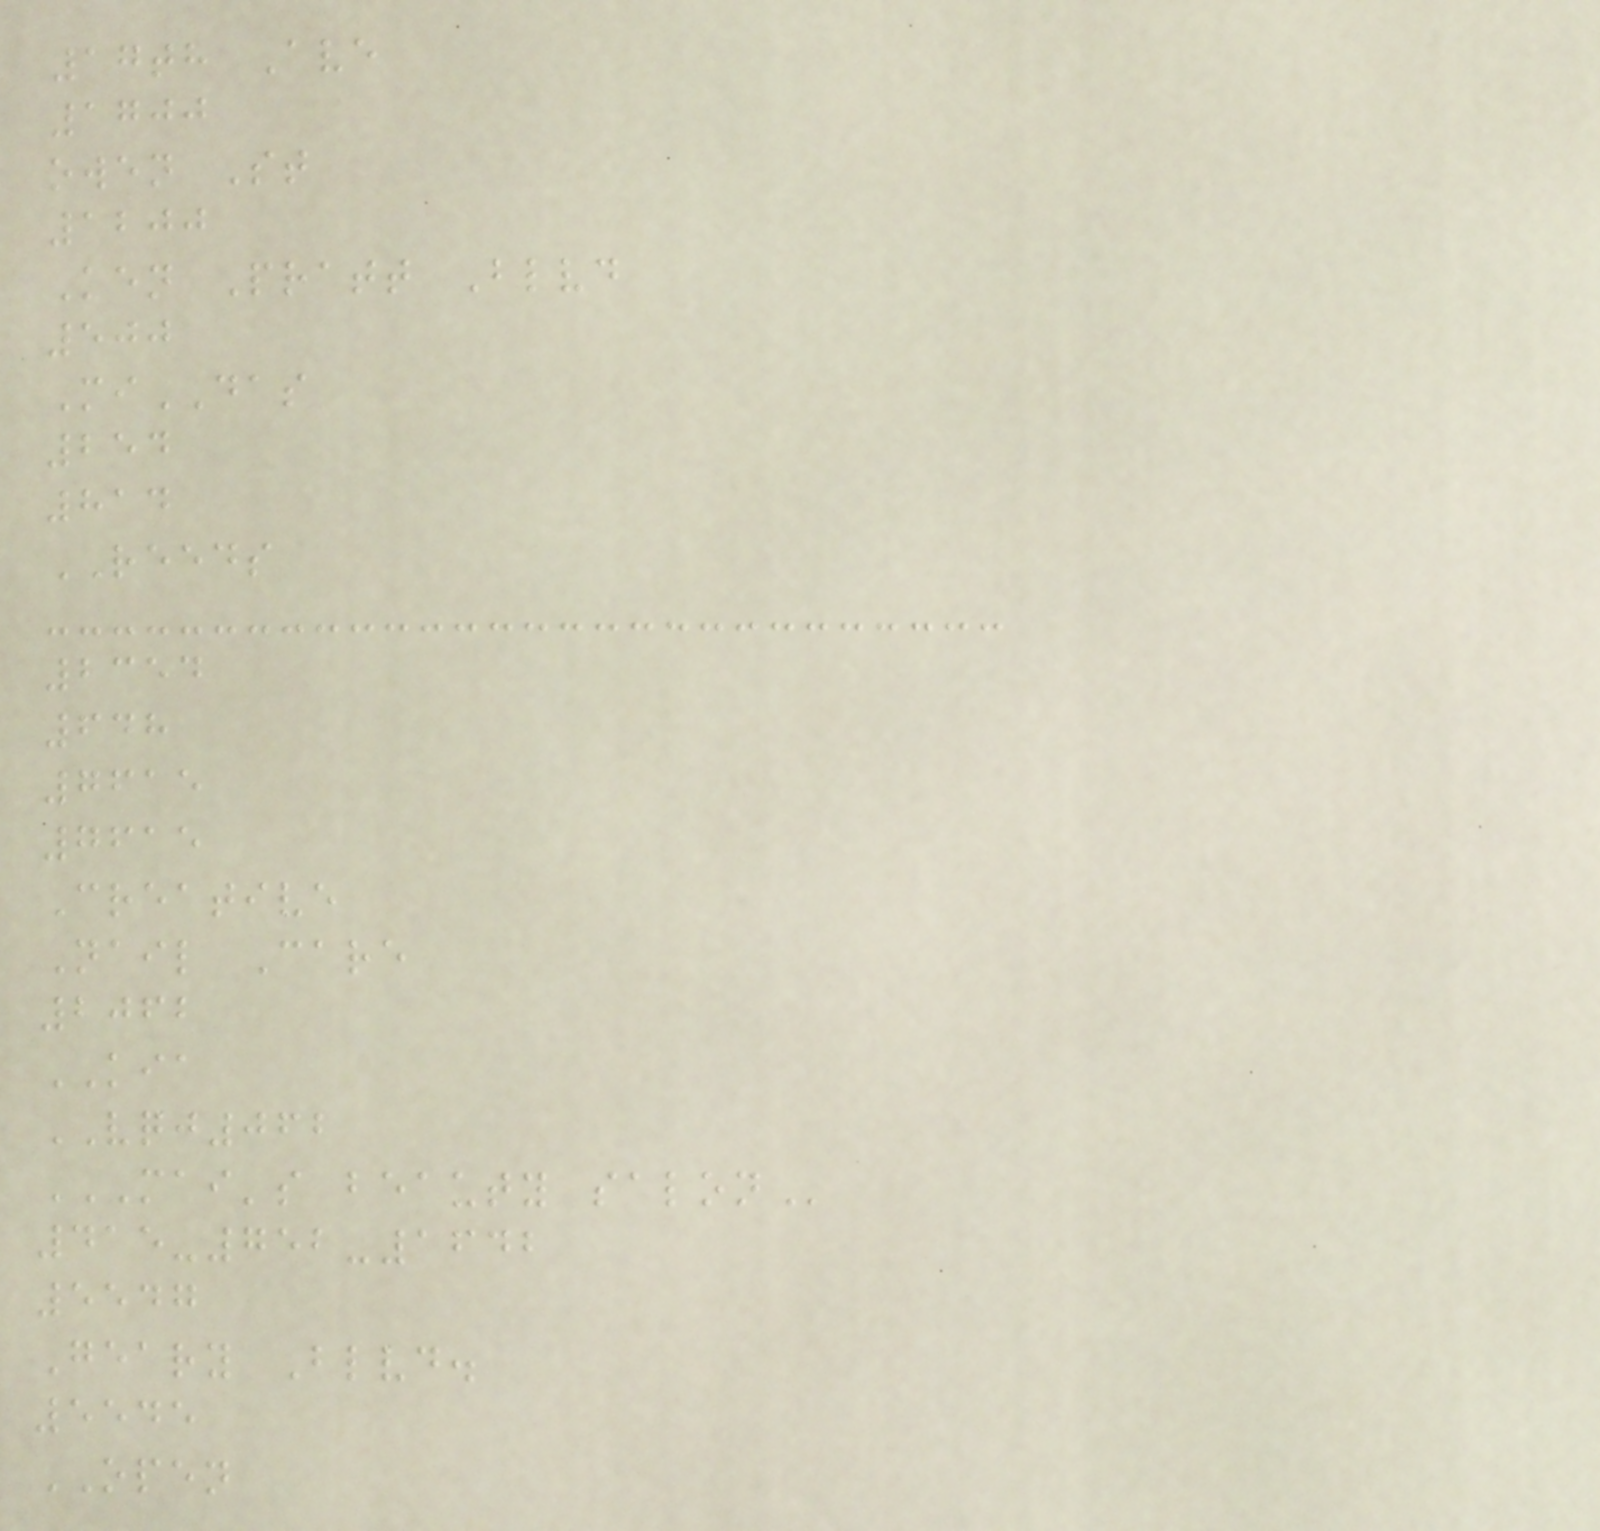17th Ave
1700
owen St
1200
Ken Pratt Blvd
500
MiDAS
254
814
REEDS
2354
648
7615
7615
Creative
Nail Care
2062
KIA
VQJ062
MAI'S BEAUTY SALON
415-752-1642
5547
Geary Blvd.
5545
OPEN
